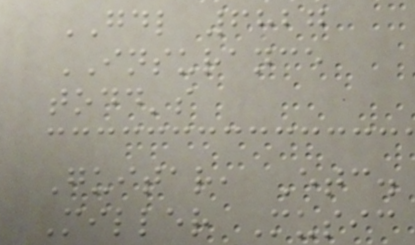GDL 6827
INSURANCE
todd's
Guitar, Etc.
Miller Music
